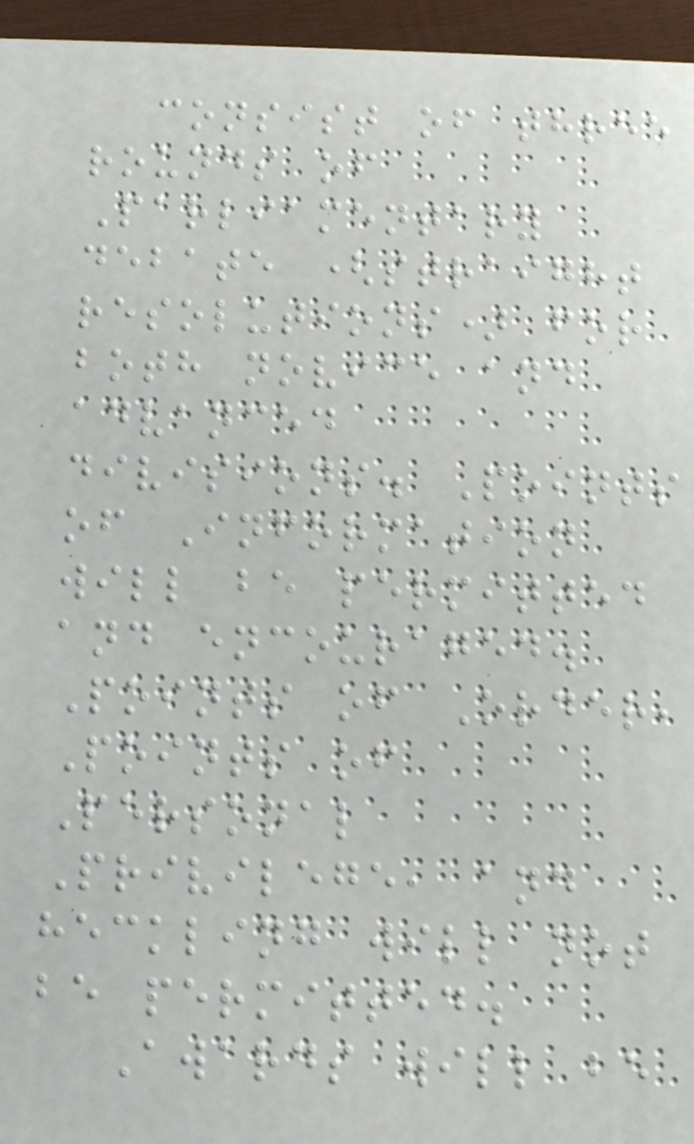consist of three
rounds of
Parliamentary
debate (straight
resolutions) for
both novice and
advanced
divisions. Points
of Information
will be permitted
and encouraged.
Points of Order,
Points of
Personal
Privilege, and
heckling will not
be permitted.
Awards will be
